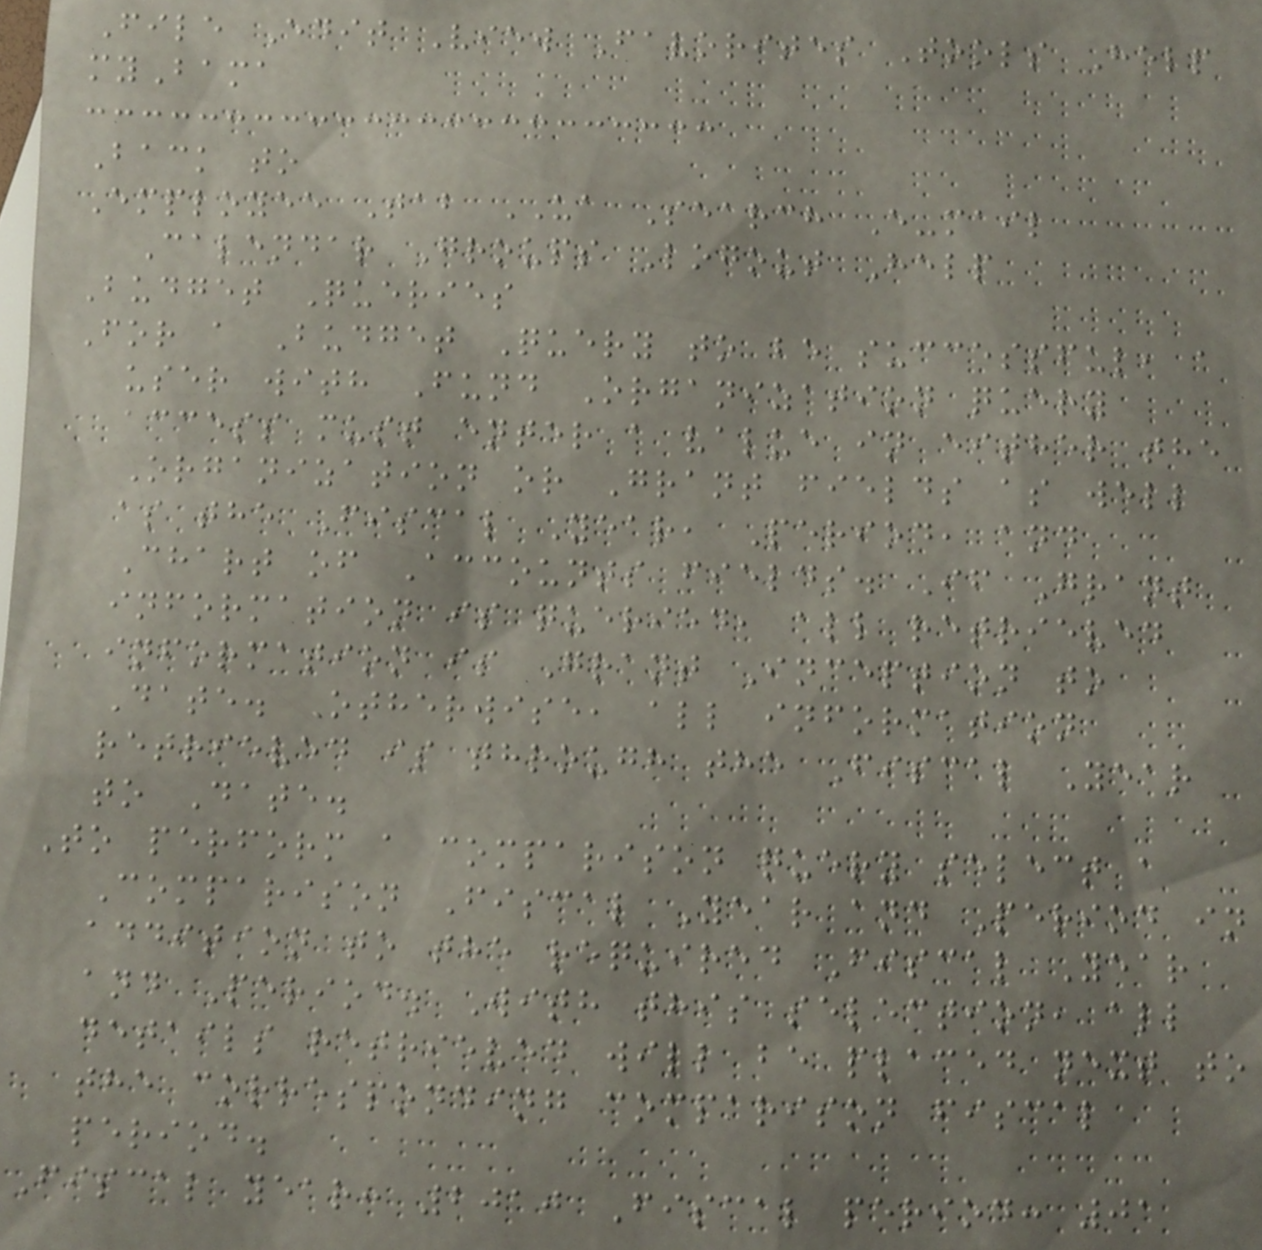File Edit View Favorites Tools Help
myBama
Back to
Employee Tab UA Search E-mail
Calendar Groups Logout Help
Budget Queries
For a Budget Query to be successful, a
user with Fund Organization query
access must enter a value in either the
Organization or Grant fields as well
as the Fiscal Year, Period, and
Chart of Accounts fields. If Grant
information is queried, all retrieved
information is Grant Inception to
Date. Otherwise, all information
retrieved is through the Fiscal Year
to Date.
To perform a comparison query select a
Comparison Fiscal Year and Period in
addition to the required Fiscal Year
and Period. With this selection, all
details retrieved will be placed next to
the corresponding comparison fiscal
period.
Fiscal year: 2010 Fiscal period: 01
